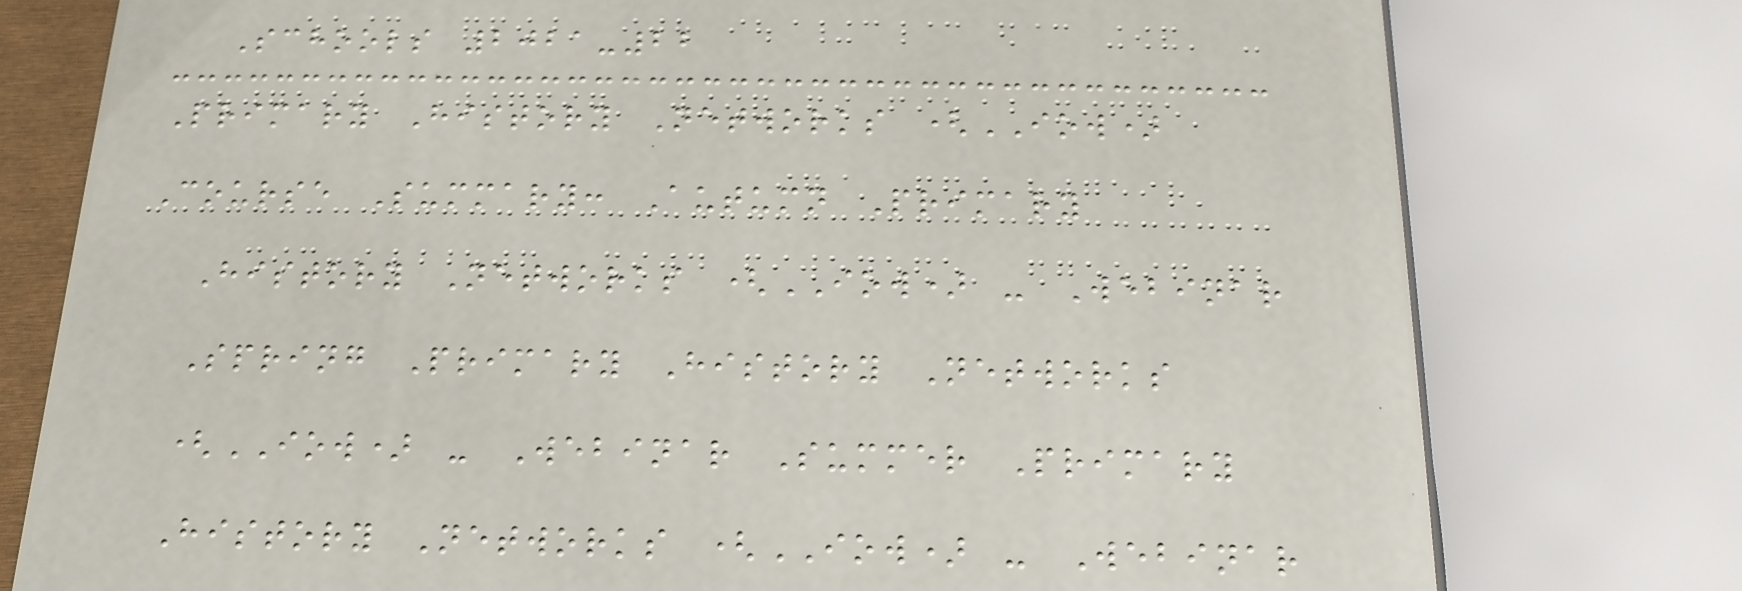Schools 2021-22
Primary History Networks (IOW)
Course Summary: Autumn Primary
History Networks (IOW) - Webinar
Spring Primary History Networks
(IOW) - Webinar Summer Primary
History Networks (IOW) - Webinar
